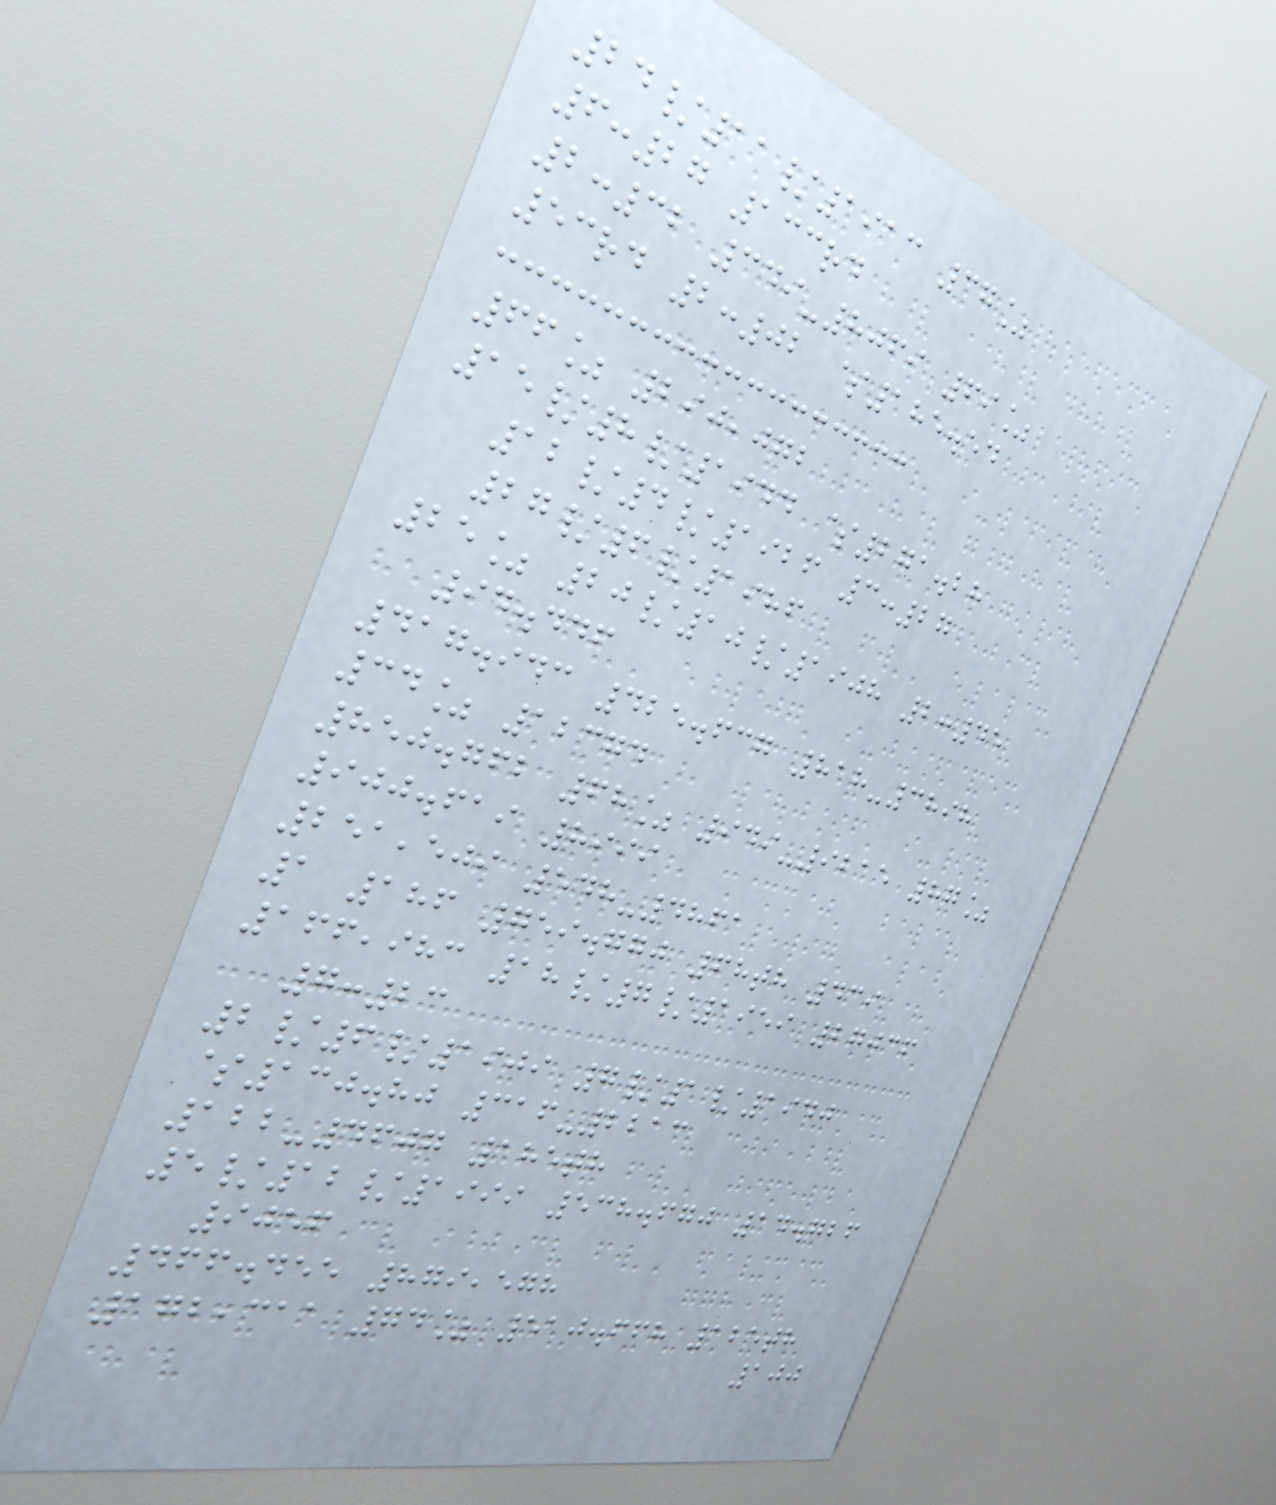24/11/1913 37%
6:27 133rd
2:32 349-8069 69%
53rd 2:02 $185.54
66% 290,072
15/8/1944 $271.28
12/4/1926 3:27
27/6/1986
25% 20/10/1908 2:45
94.446
417.943 425.637 818-3898
34% 12374
850.762 68% 949-9215 87%
900.619 8999
251,509 548-4861
1 186 759.770 68th 439
166,983 18/7/1959 27036
7:23
2/6/1909 7/1/1940
$130.80 316-2213
122-4607 185th
5/12/1999 538.670 14.726
9056
466.455 879,578
172,311 74% 510.668 125th
100
